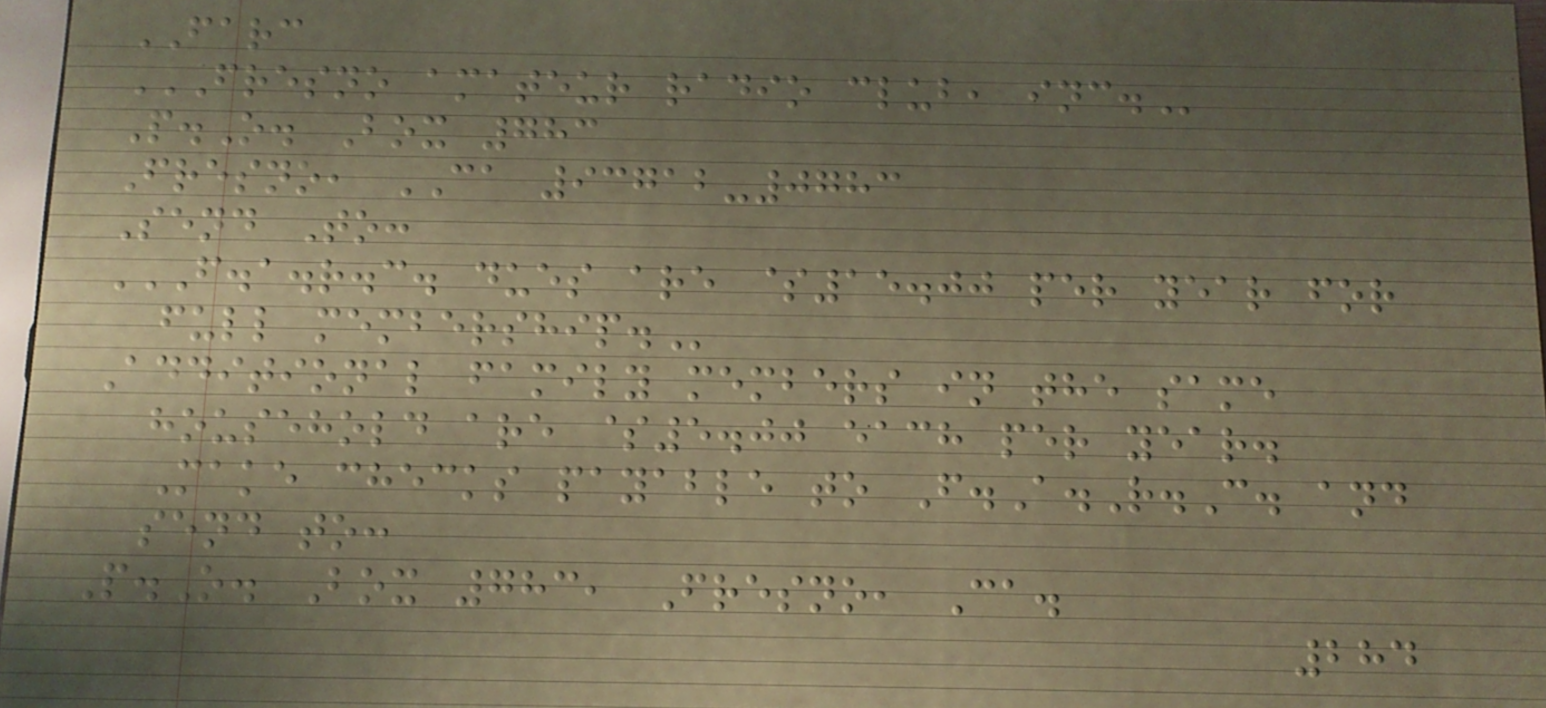FARC
FRESNO AMATEUR RADIO CLUB, INC.
P.O. Box 783
Fresno, CA 93712-0783
Send To:
F.A.R.C. DUES ARE $15.00 PER YEAR FOR
FULL MEMBERSHIP.
Additional family members in the same
household are $5.00 each per year.
Make checks payable to F.A.R.C. and
send to:
P.O. Box 783, Fresno, Ca.
284
